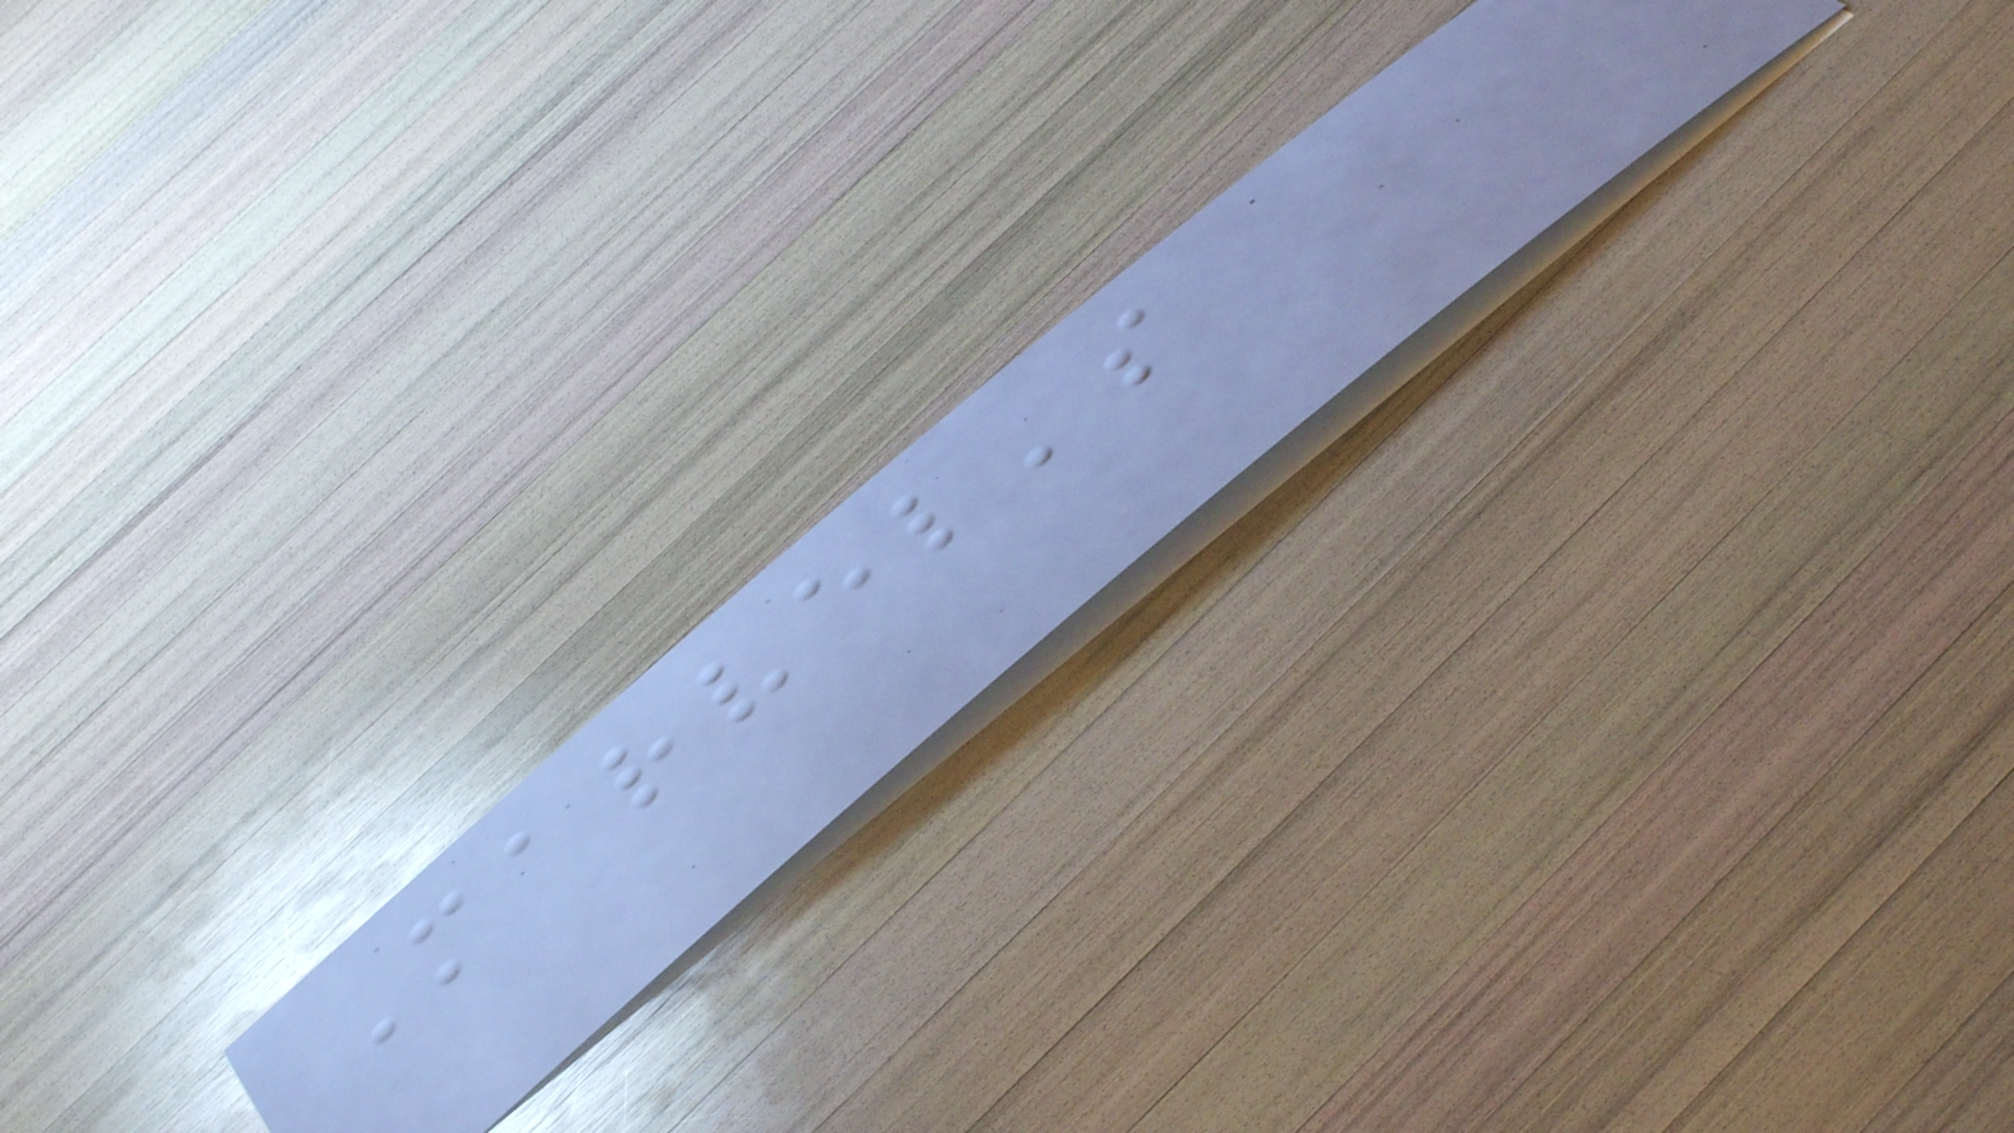Marvel's
